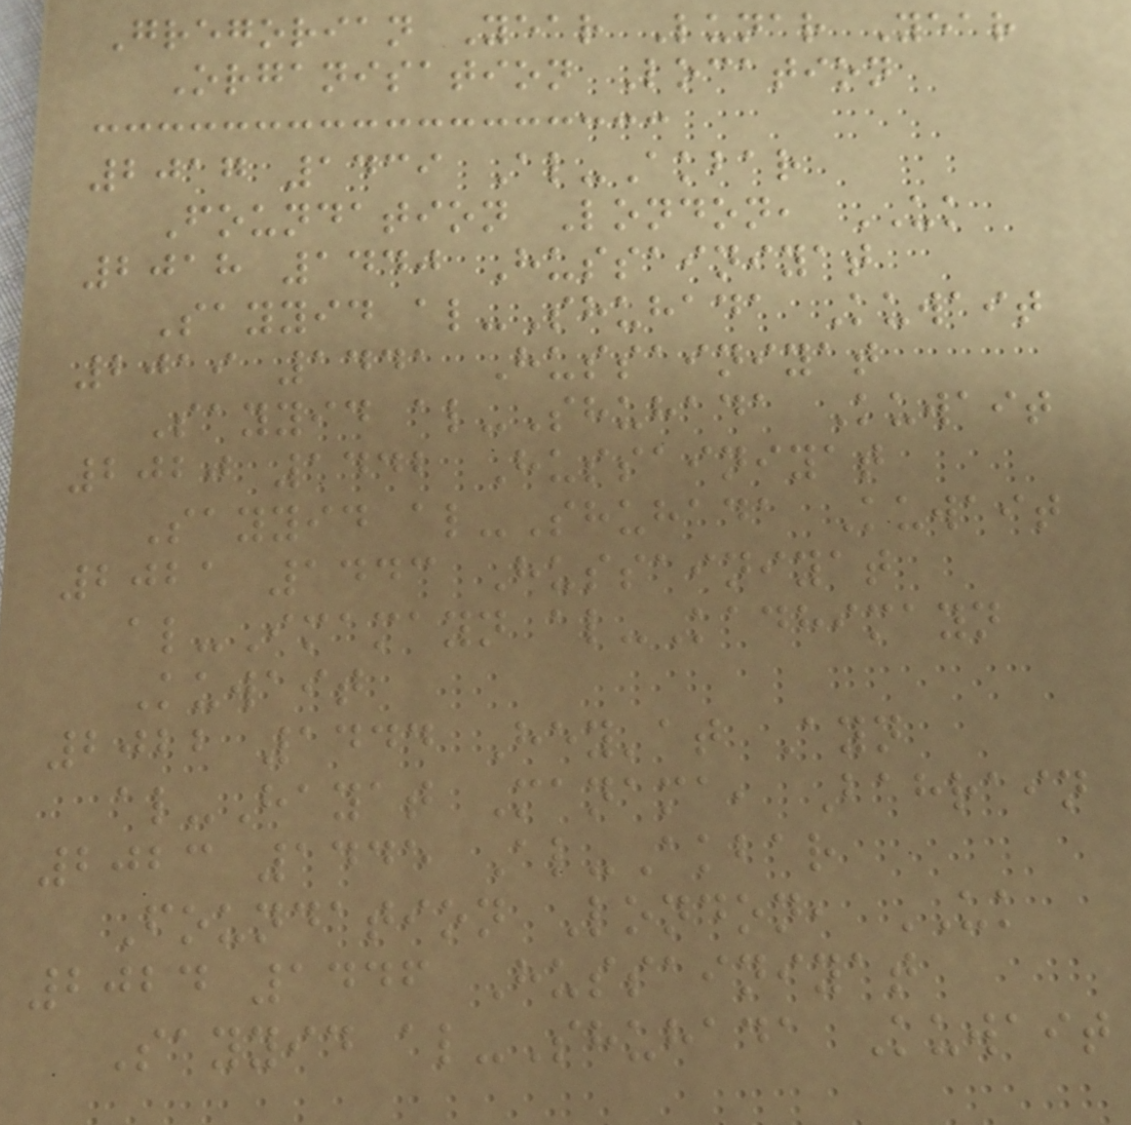Gregorian Year Lunar Year
Organisation Location
2017 1439 Al-Akbar
Foundation London, UK
2018 1440 Hussainiyat
Sayyid al-Shuhada Kuwait
2019 1441 Hussainiyat
Sayyid al-Shuhada Kuwait
2020 1442 Hussainiyat
Sayyid al-Shuhada Kuwait
2021 1443 Hussainiyat
al-Imamayn al-Kadhimayn
Kuwait
2022 1444 Hey'at Ayn
al-Hayat Manama, Bahrain
2023 1445 Al-Akbar
Foundation London, UK
2024 1446 Hussainiyat
Sayyid al-Shuhada Kuwait
